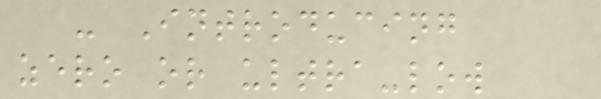- Introducing
zero or ultra-low
